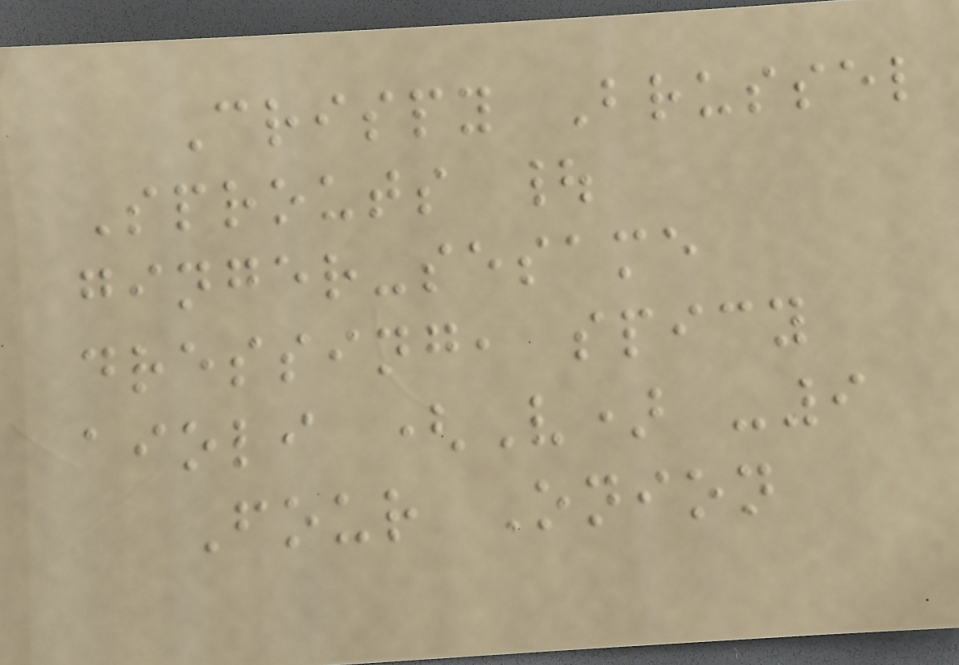Crispy Brussel
Sprouts |
ginger-sesame
dressing, spicy
aioli (V) -9
Four Onion
